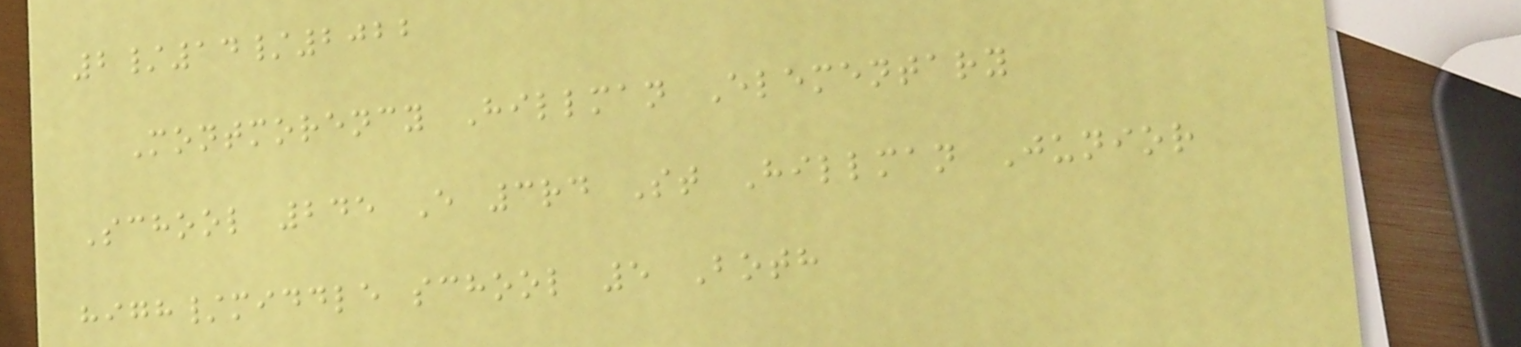2/14/2022
Montmorency Hillman Elementary
School 245 E 3rd St Hillman Junior
high/middle school 5 Both
